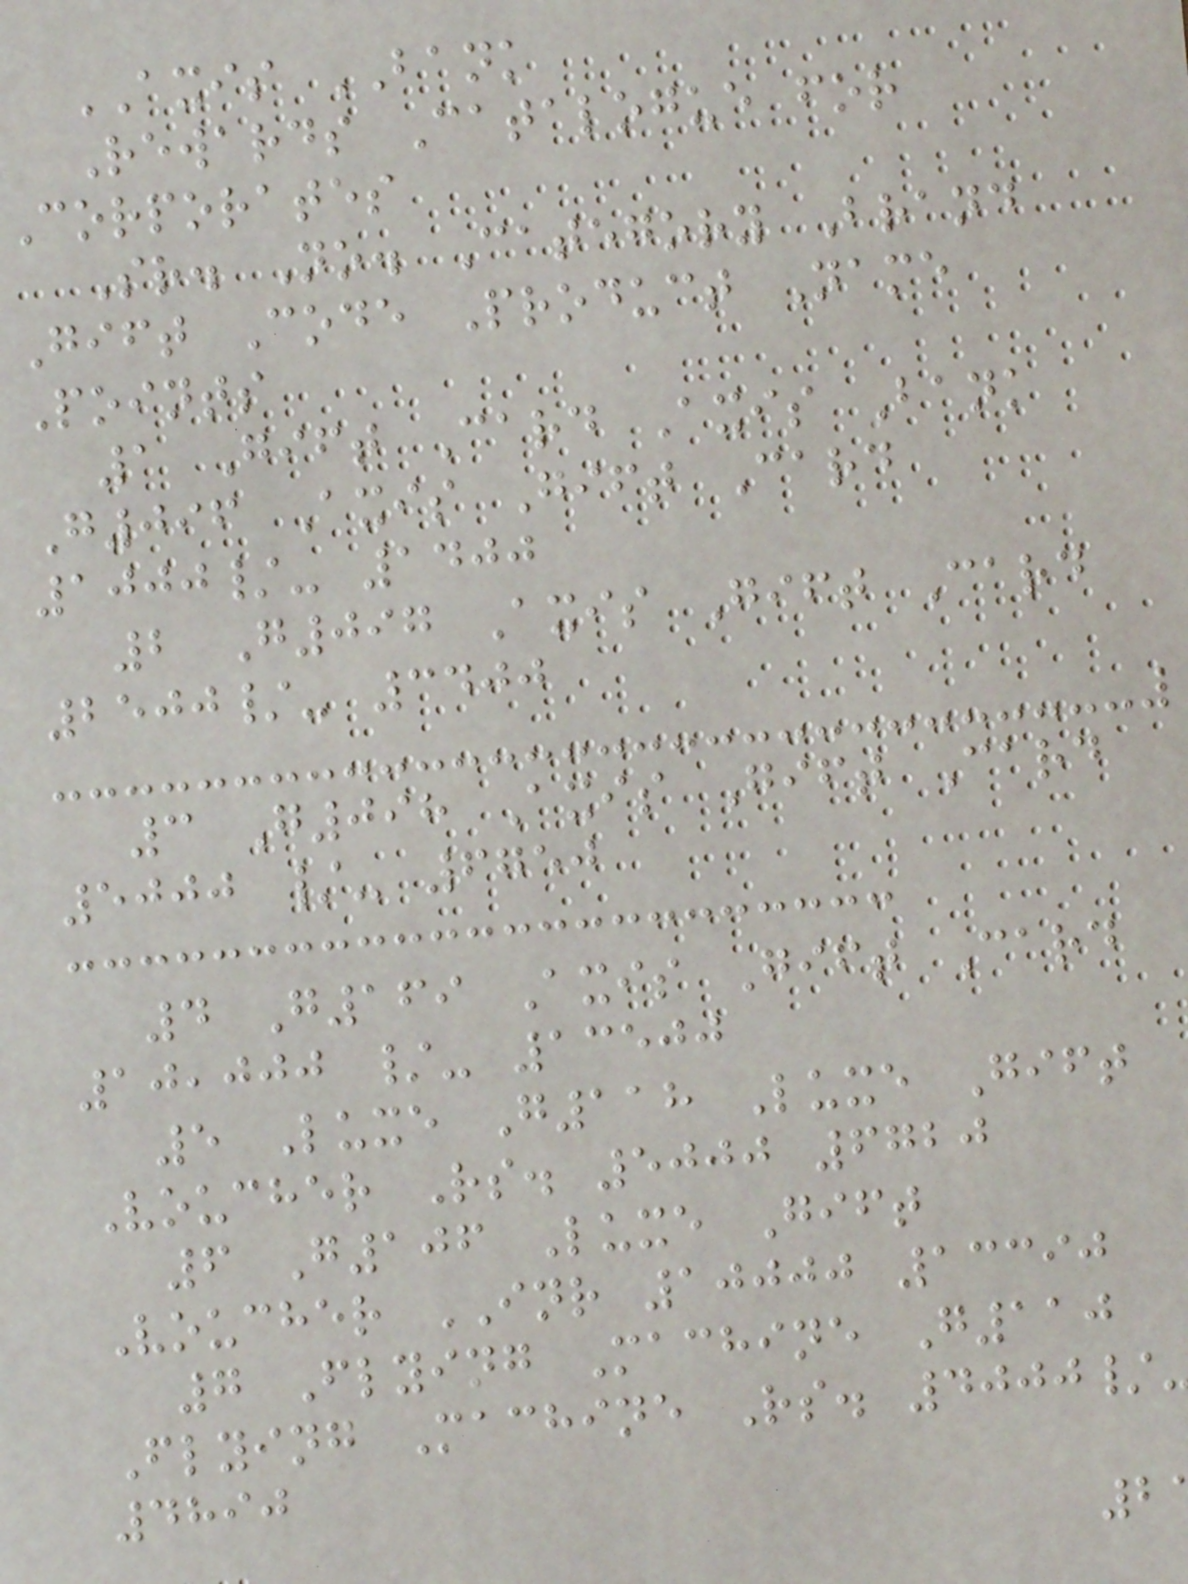AXIS BANK
Rewards Catalogue for
Corporates
Sr. No. Category Brand
Gift Code Product Name
Points
1 Gift Card Axis Bank
G096 Axis Gift Card
1000/- 1400
2 G097 Axis Gift Card
2500/- 3400
3 G098 Axis Gift Card
5000 /- 6750
4 G169 Axis Gift Card
10,000 /- 13500
5 Luxe G118 Luxe Gift
Voucher Rs. 5000 6720
6 G106 Luxe Gift
Voucher INR 10000 13390
7 Flying Machine G110
Flying Machine Rs. 4000/
4890
